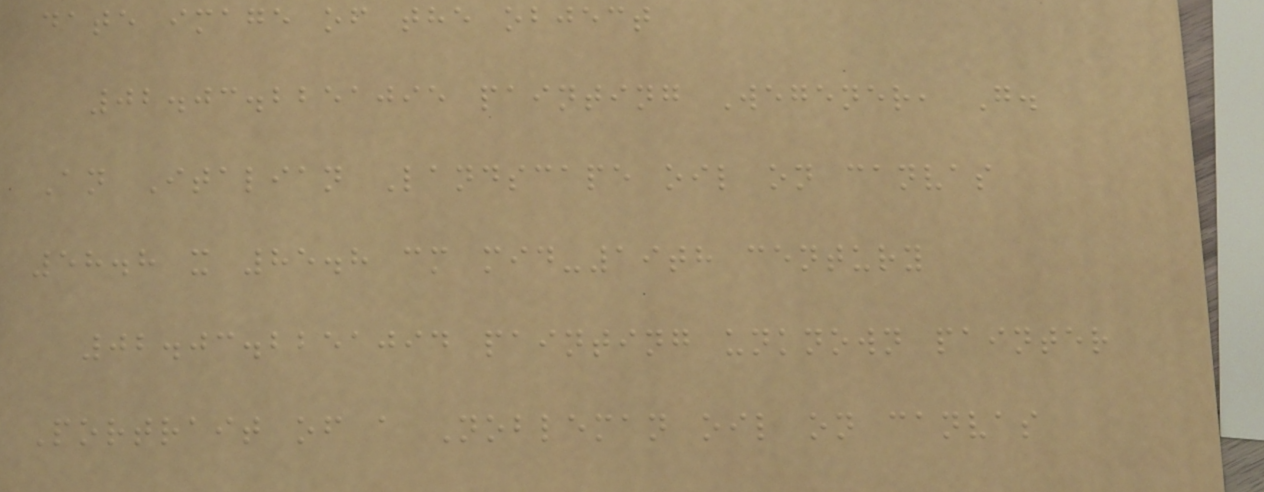date image of the object
02.03.2251095 painting Wegener, G.
An Italian Landscape oil on canvas
58.8 x 85.8 cm mid-19th century
02.03.2251094 painting unknown painter
Portrait of a Nobleman oil on canvas
